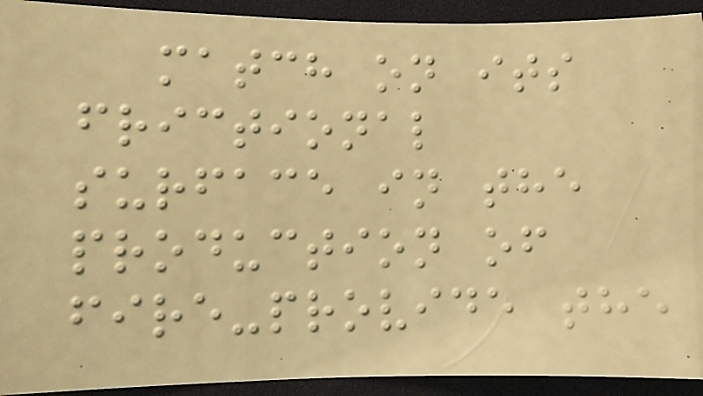match on its
frictional
surface in the
production of
fire-provide the
